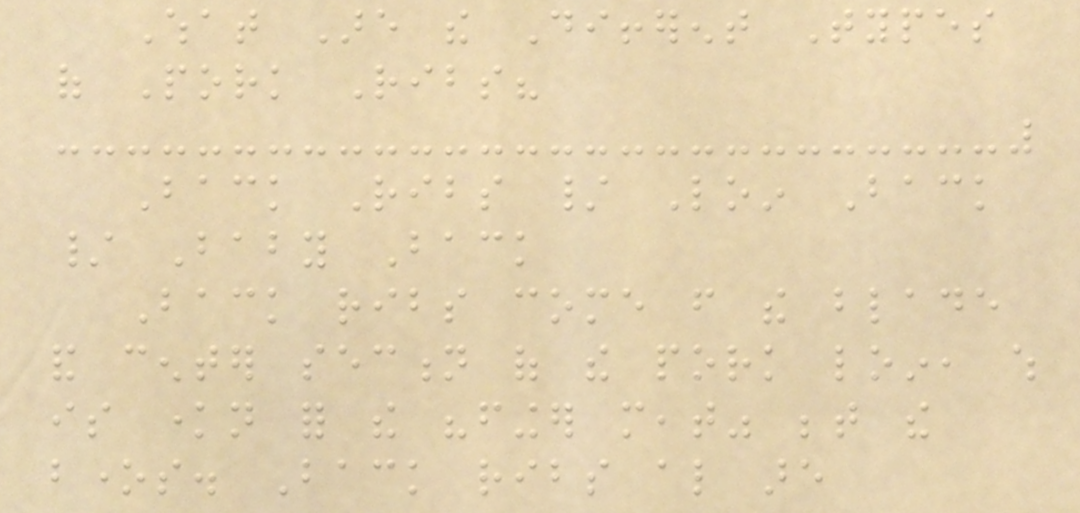What Are the Different Types
of Pork Ribs?
Back Ribs / Loin Back
/ Baby Back
Back ribs come from the blade
and center section of the pork loin, which
is known for the "finger meat" between the
bones. Back ribs also are
